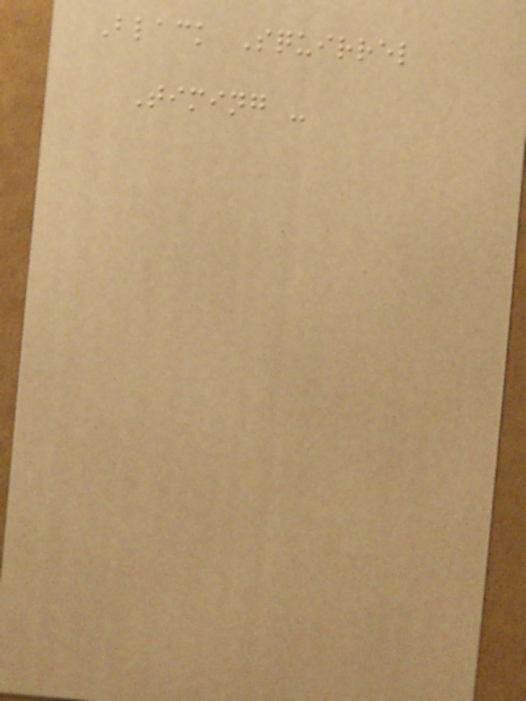Black Squirrel
Timing -
